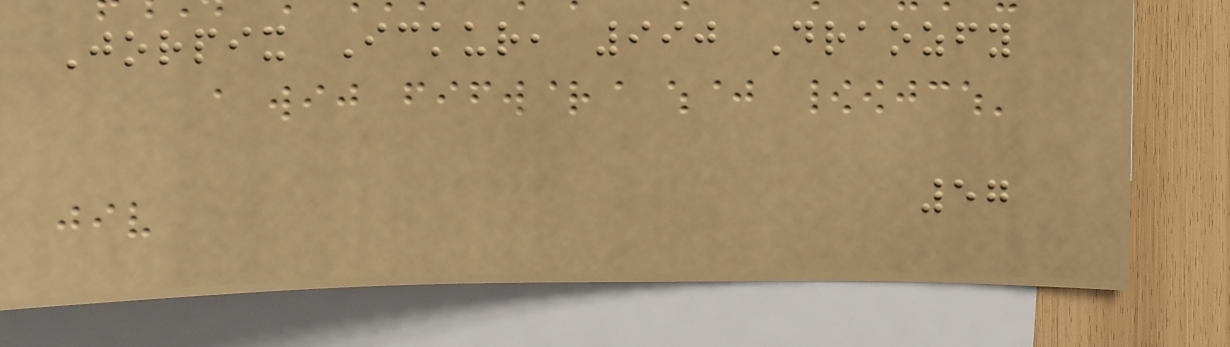Jorpix Ickur, 990 Draozfy
57
